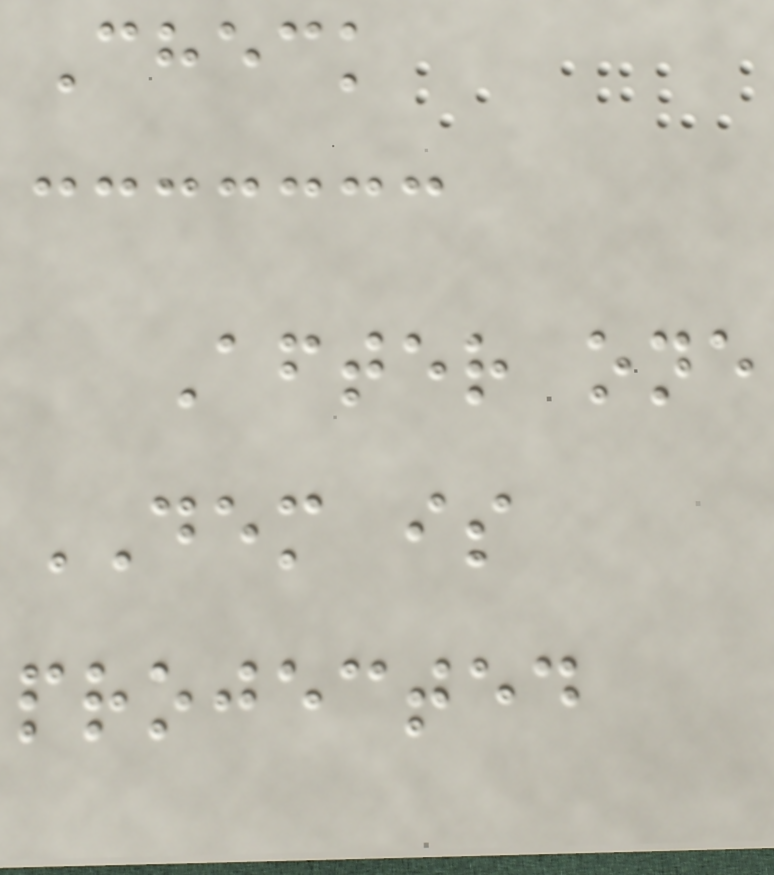Check
After one
DEM is
projected
